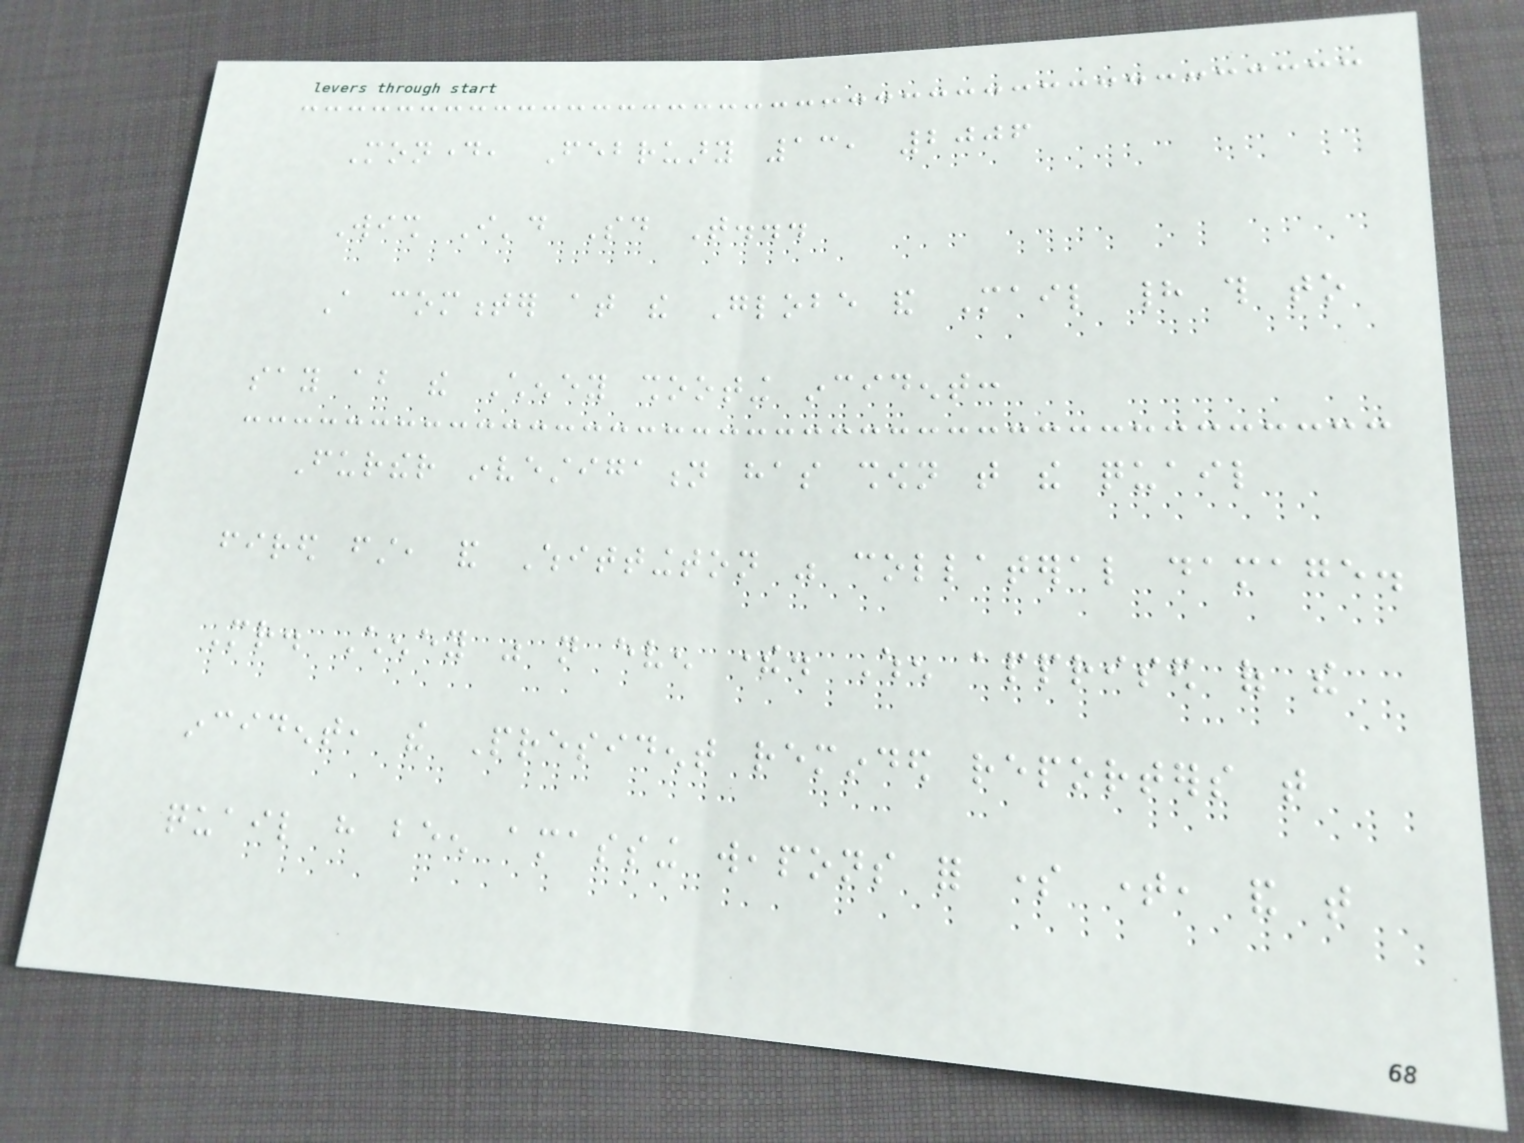Monday, February 13, 2006
Wish I'd Said That...
A commenter at the Globe and Mail had this to
say about the Cheney shooting incident:
Further investigation has shown that the quail
fired first, and Whittington was collateral damage.
Mr. Cheney was not even there. When apprised of the
incident, the President reminded reporters that
quail have been amassing weapons for some time, and that
